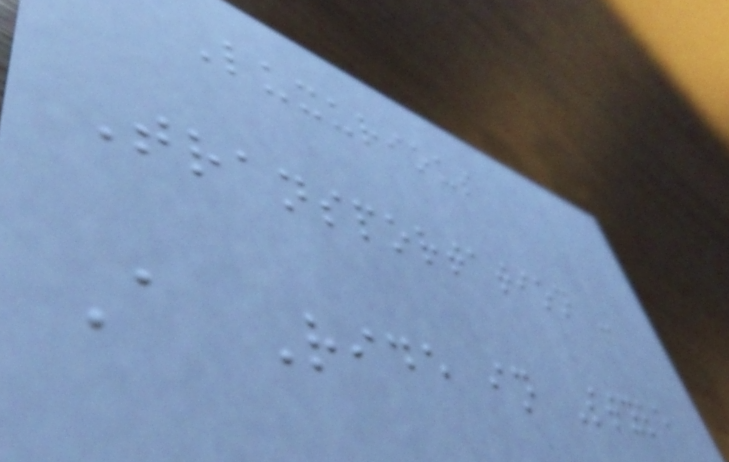Luxurious
Transportation -
A Ride in Style
